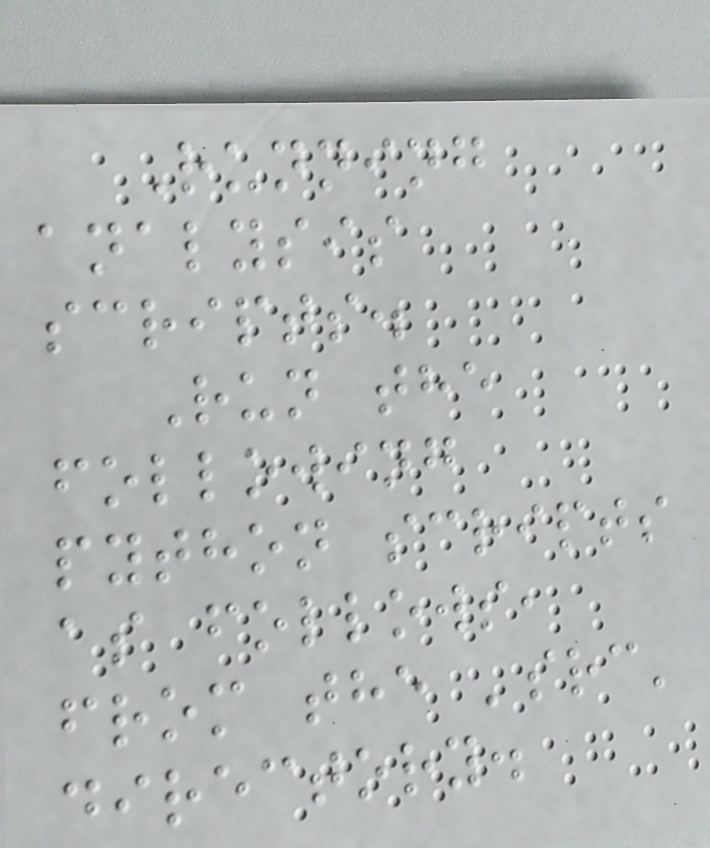Running
analysis
scripts.
Run the
following
python scripts
as follows,
from the 'src'
directory.
